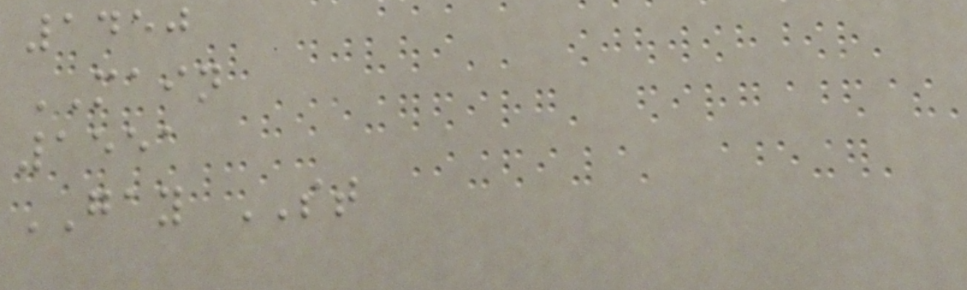1450
MAIN
1551
GAY ST
